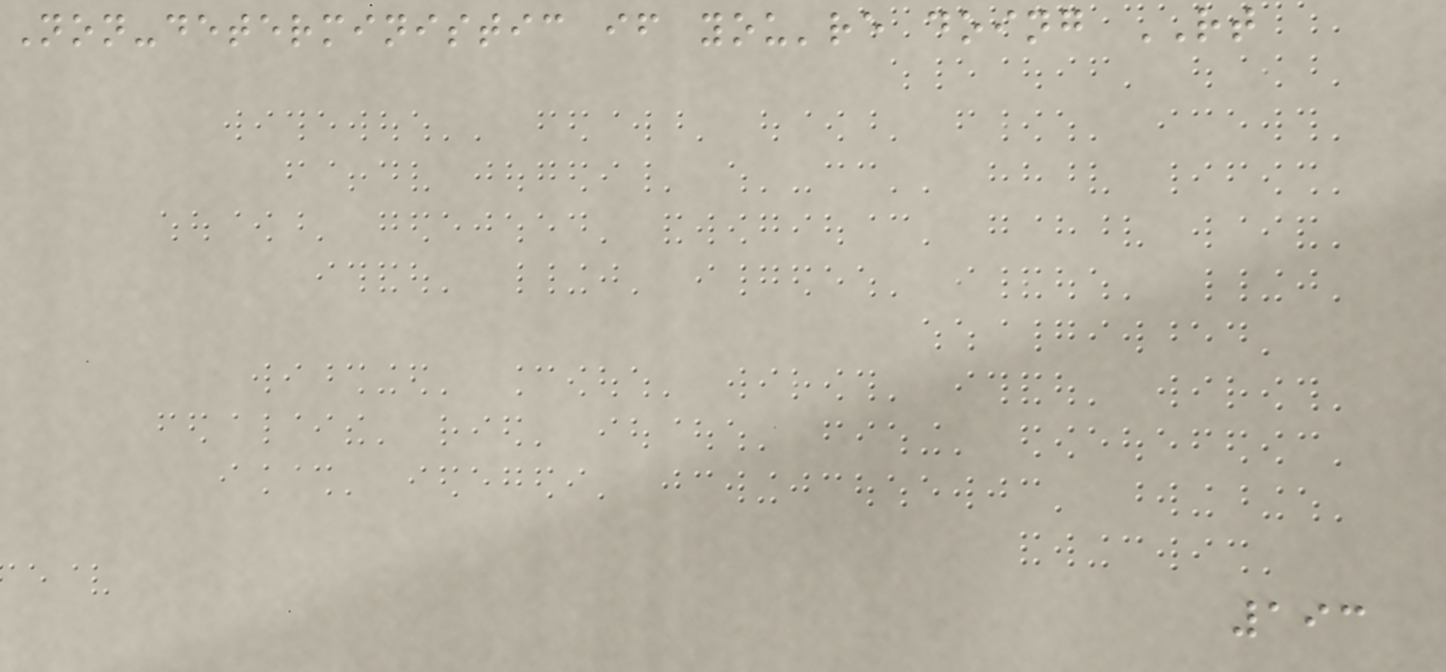Non-deterministic if you're doing RT
193
